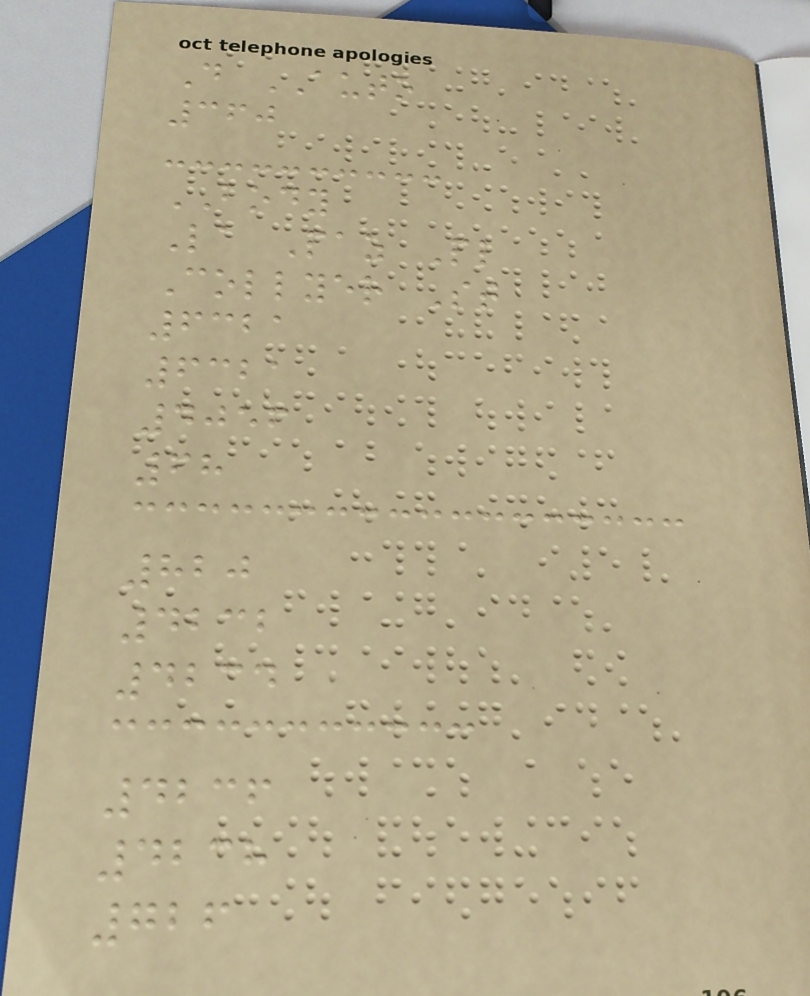D AUTO
360
BODY
La Paz Pl
Collyer St
6321
6321
4056
68
820
4232
4234
4236
4238
726
